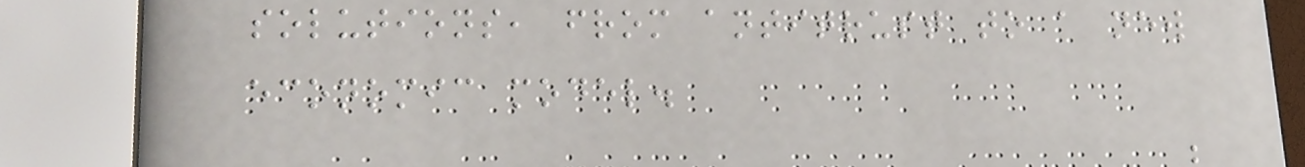solutions, from antitrust to a new
economic model.
